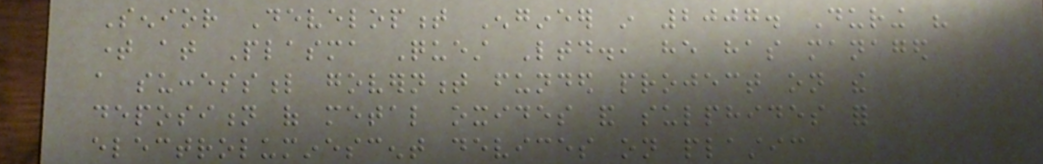Senior Development Engineer in 2007. During his
time at Plasma Quest Ltd., he has managed
a successful government funded project on the
deposition of metal oxides and sulphides for
electroluminescent devices on plastic
